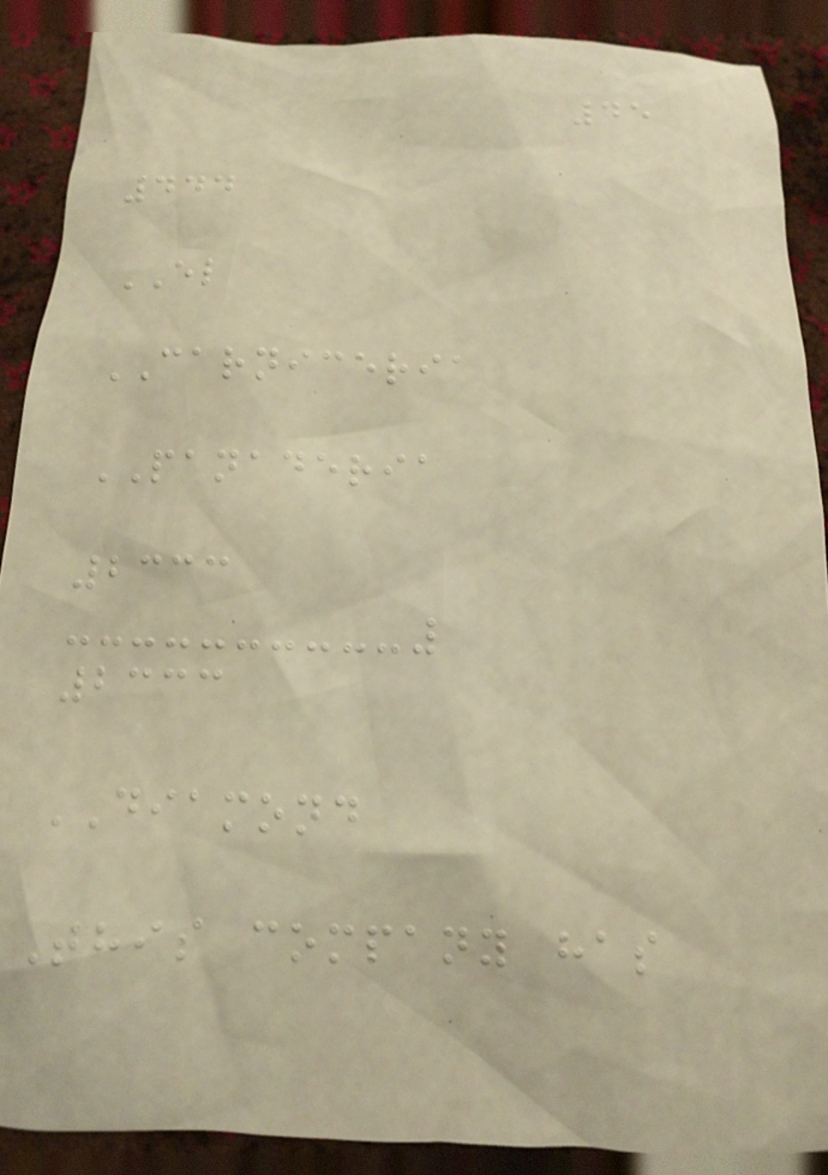45
444
EL
CARNICERIA
PANADERIA
2333
2333
DIAMOND
This company has
